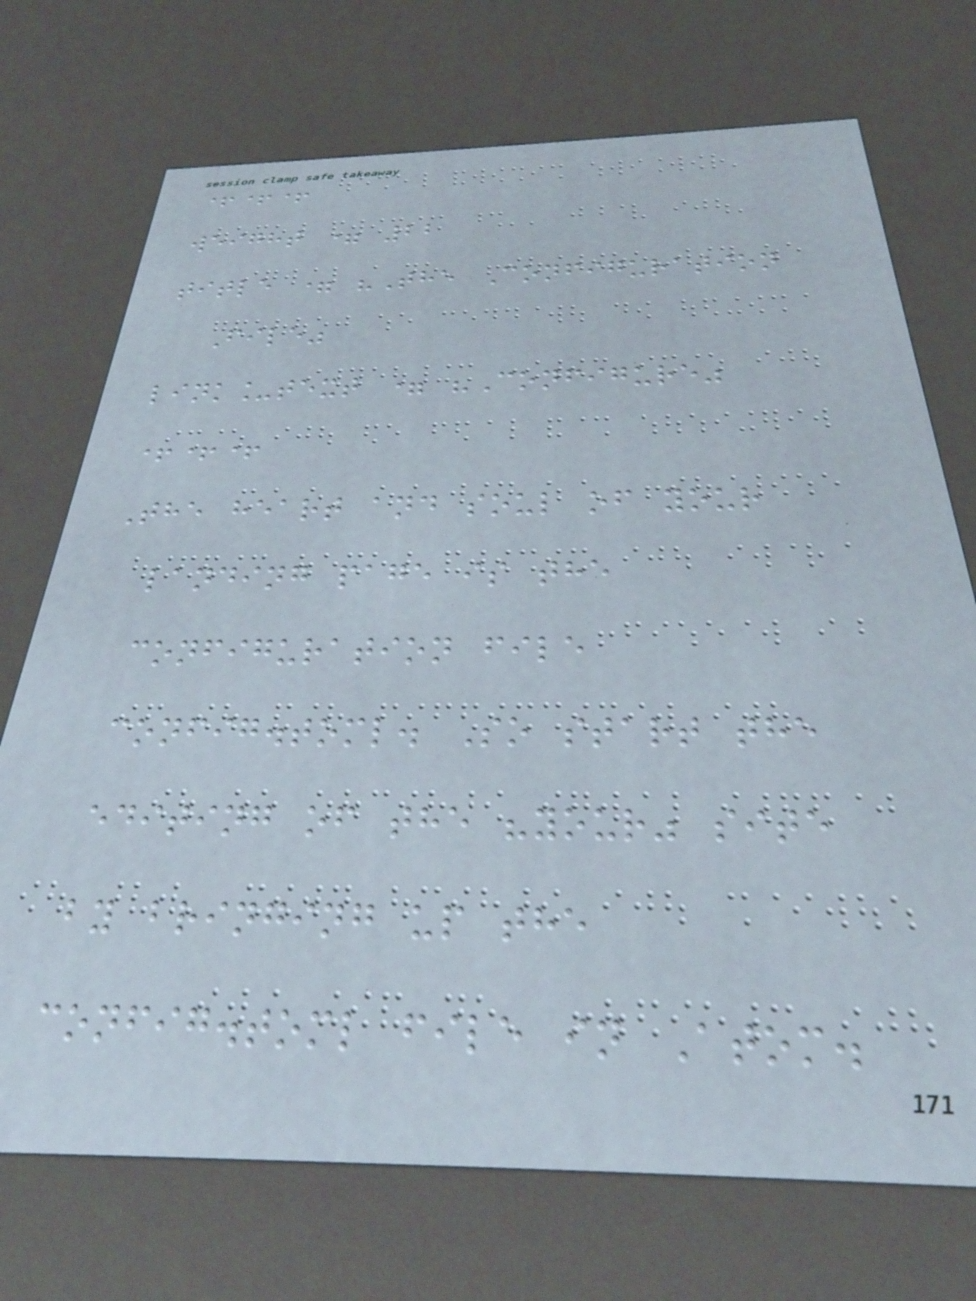+++
weight = 22
title = "The Configuration
File"
link_text = "Configure"
+++
The heart and soul of your
landing page is the
configuration file
config.toml. So start the
editing of the "your" site
by bringing up the
config.toml file in Atom.
